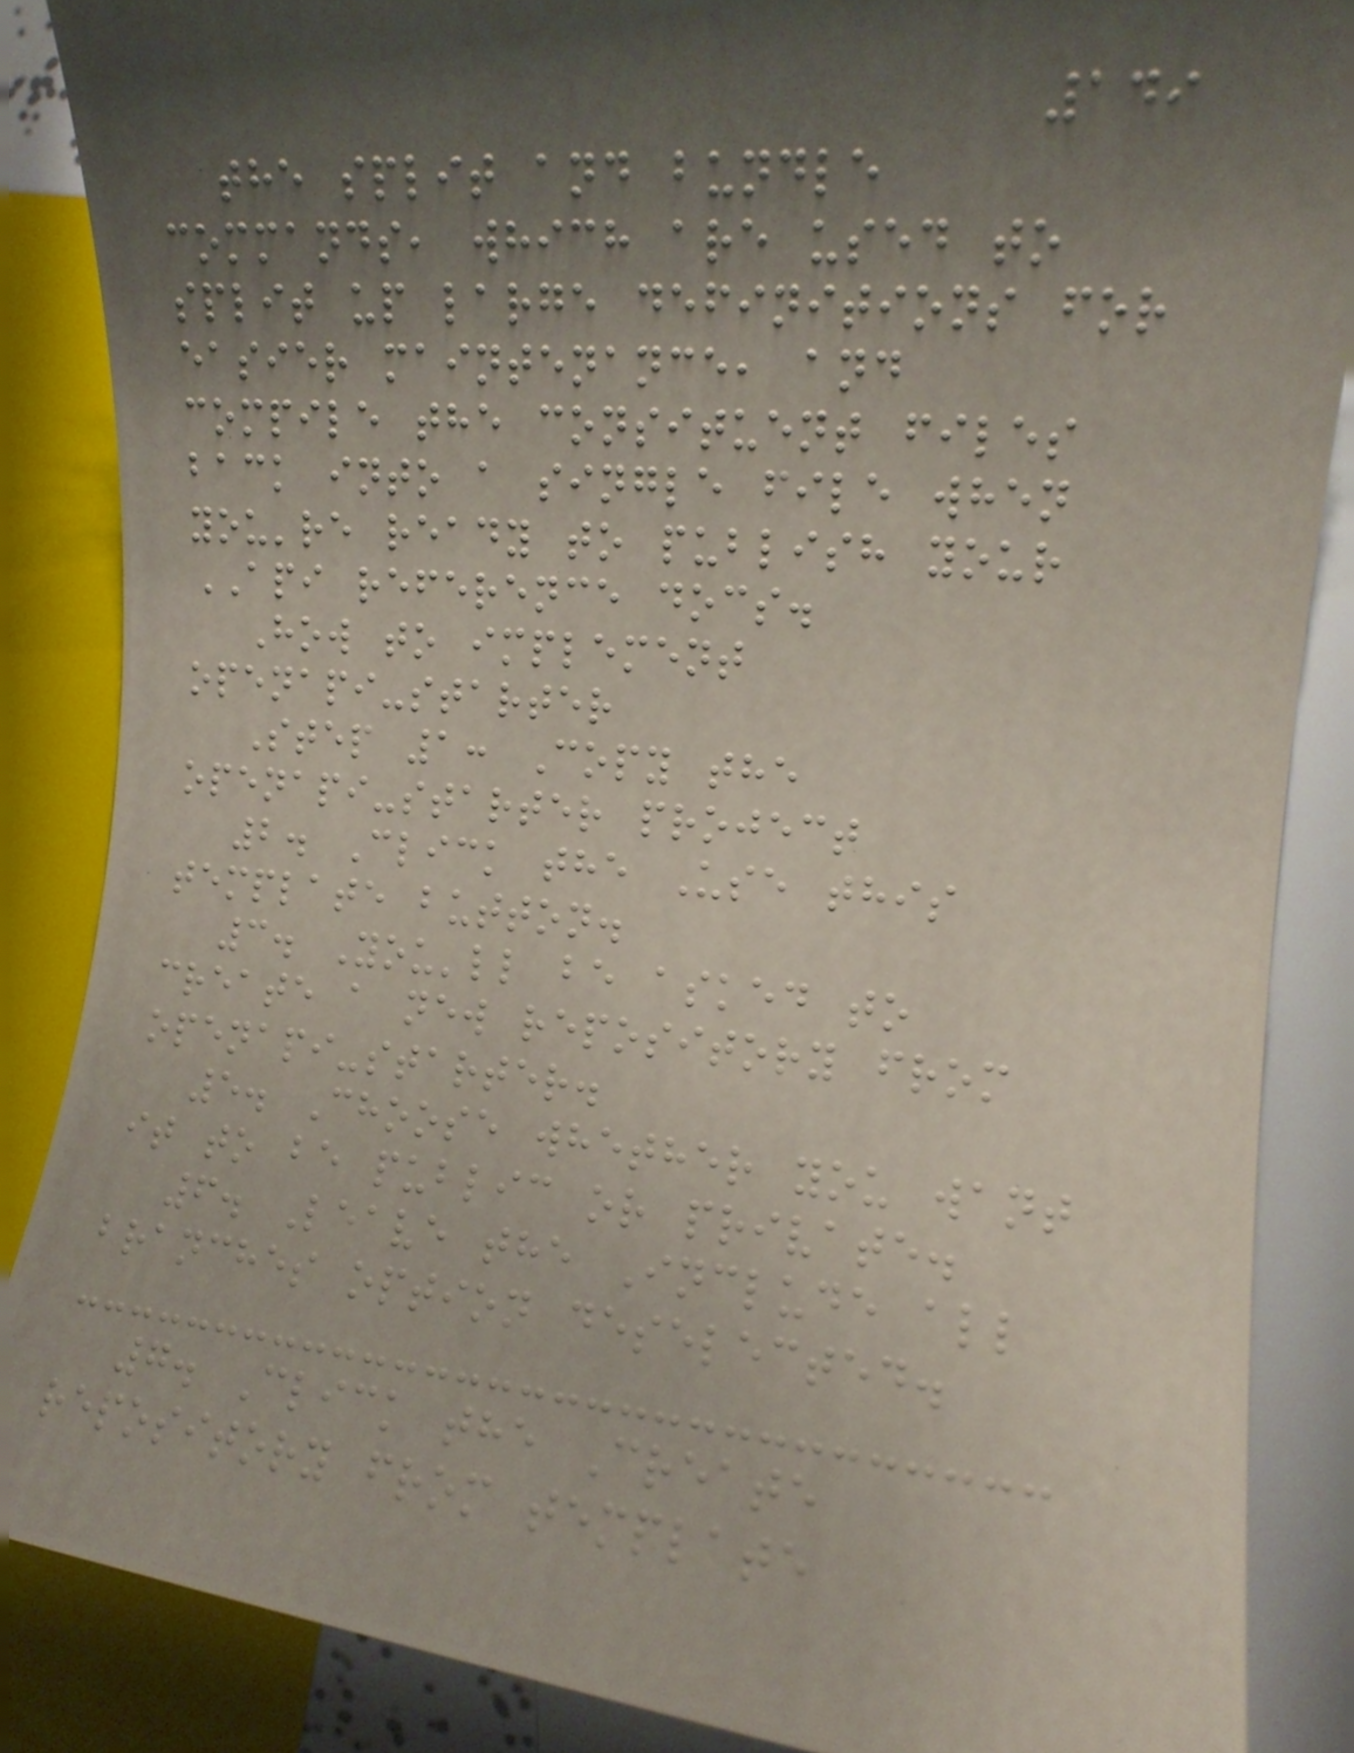149
the split and bundle
commands, which are used to
split up large definitions for
easier maintenance, and
compile the consituent files
back into a single file when
you're ready to publish your
API reference docs.
How to implement
openapi-starter
Step 1: Copy the
openapi-starter project
2. Click the Use this
template button.
3. You'll be asked to
create a new repository from
openapi-starter.
5. Choose whether you want
it to be public or private.
6. Leave the Include all
branches option deselected.
7. Click the Create
repository from template
